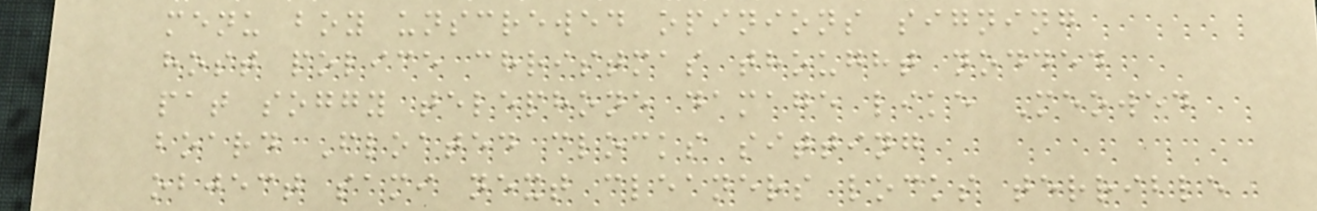menu boy unscrewed opinions signing
host police christmas thought nodded
pat soggy telephone damage like Meowed
board Floated clocks sitting
object sami next cleaners locks terrible
